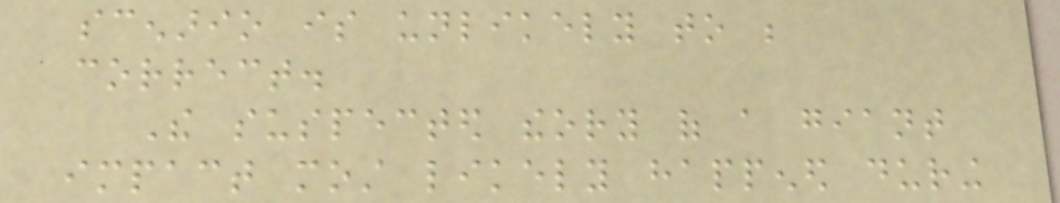scenario is unlikely to be
correct.
The suspected theory of a giant
impact most likely happened during
